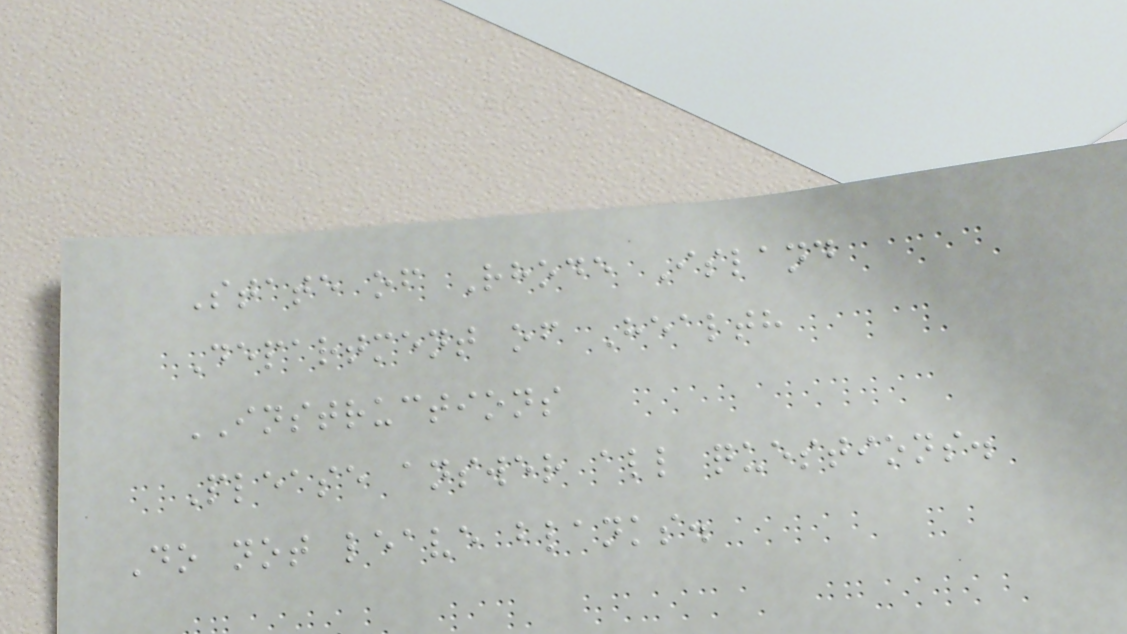State of Rhode Island
Department of Health
INSTRUCTIONS
Please answer all questions.
Do not leave blanks.
